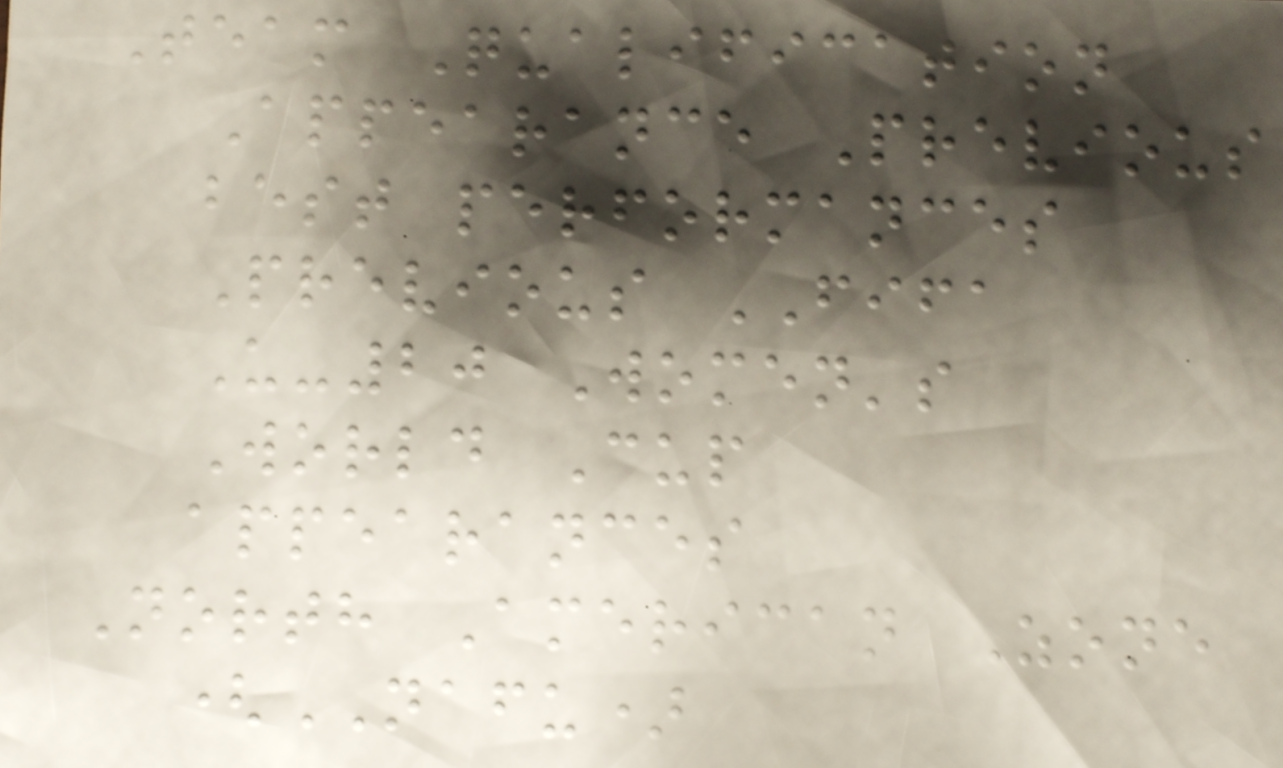Team Qualification
Appearance Previous
best performances
Previous FIFA
U-20 Women's
World Cup
appearances
North American Zone
(NAFU)
